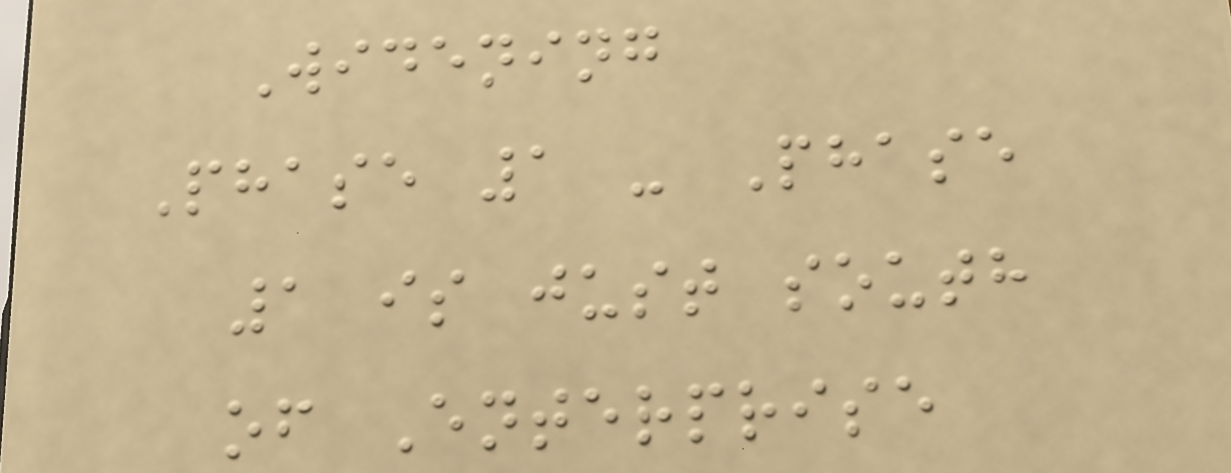Widening
Phase 1 - Phase
1 is just south
of Enterprise
